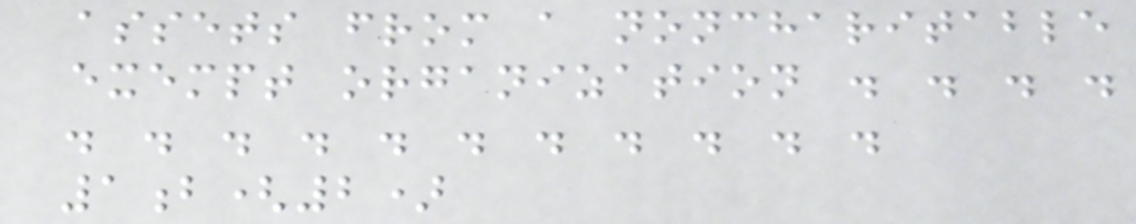assets from a noncharitable
exempt organization . . . .
. . . . . . . . . . .
1b(2)
